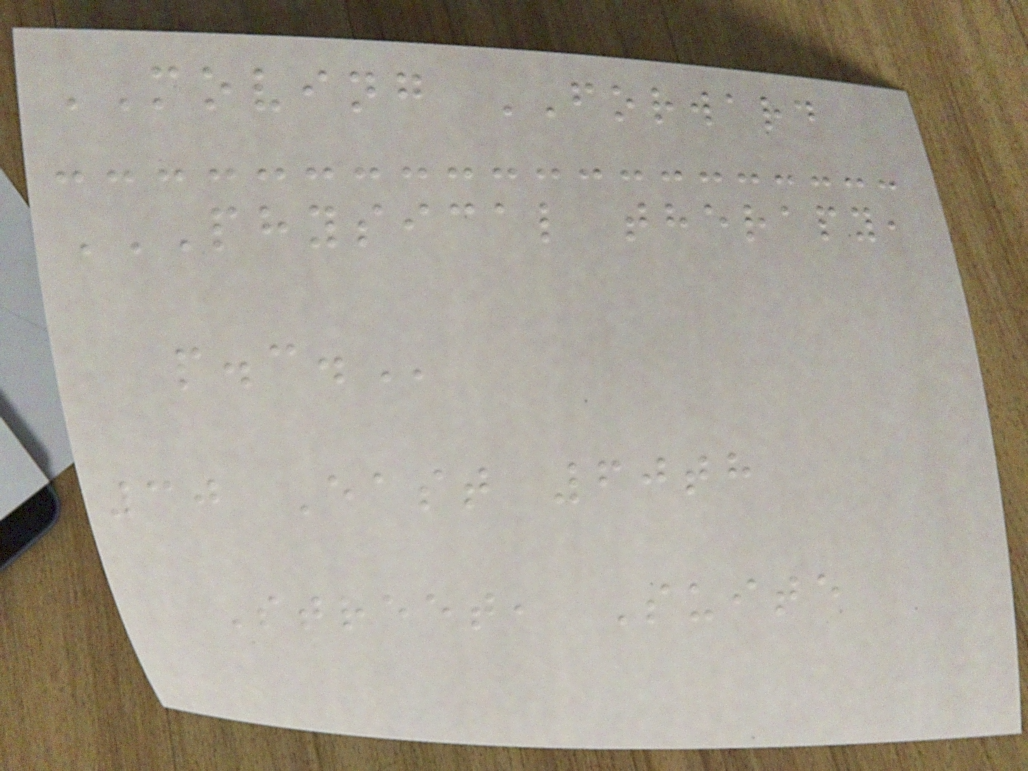MOVING FORWARD
PHYSICAL THERAPY,
P.C.
30 East 60th
Street, Suite
